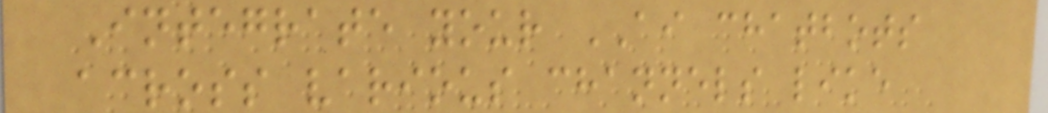Integrate your AI chatbots
across various channels like
